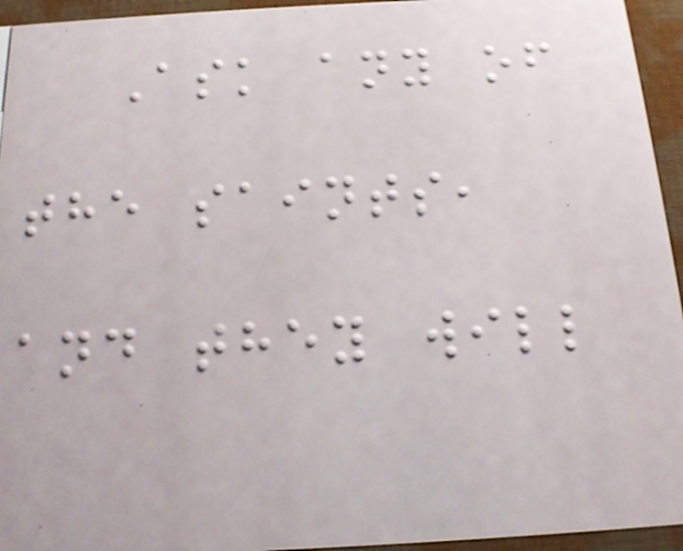Ask any of
the saints,
and they will
